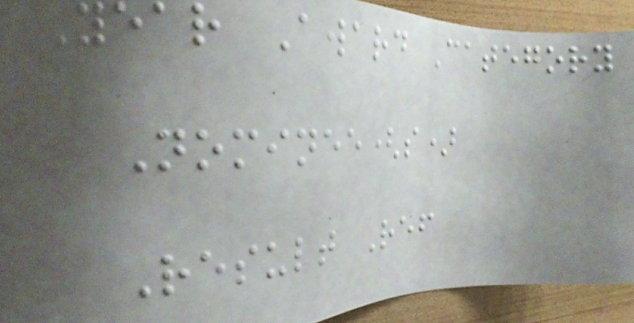Year Award Category
Nominee(s)
Result Ref
